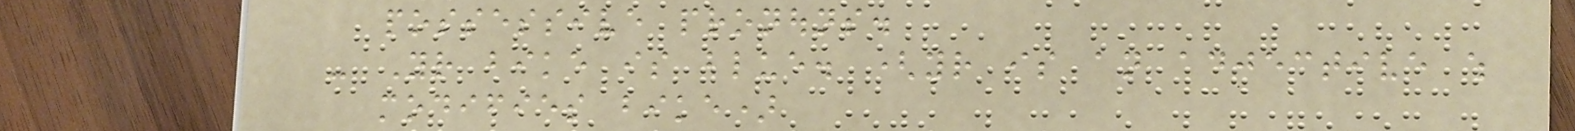possessive pronouns.
- Your bike is blue. (your is an adjective which
modifies bike)
